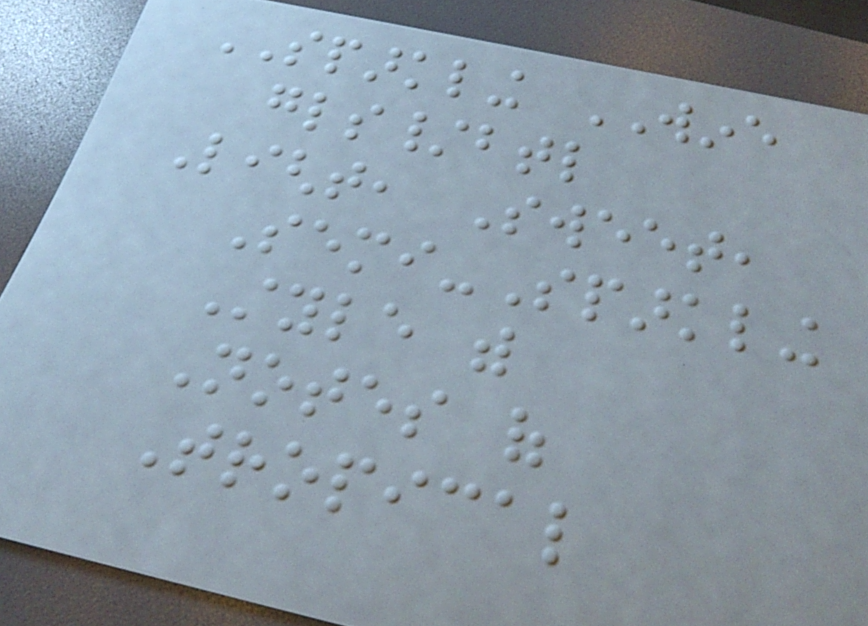SPARKLING WINE
gls/btl
Light, Sweet,
Semi-Sparkling
Style with
Notes of
Tropical
